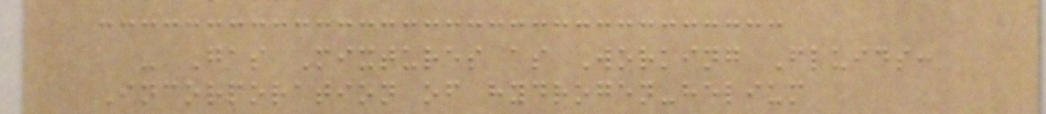- Gas Mixtures as Working Fluids:
Incorporation of hydrogen-helium
